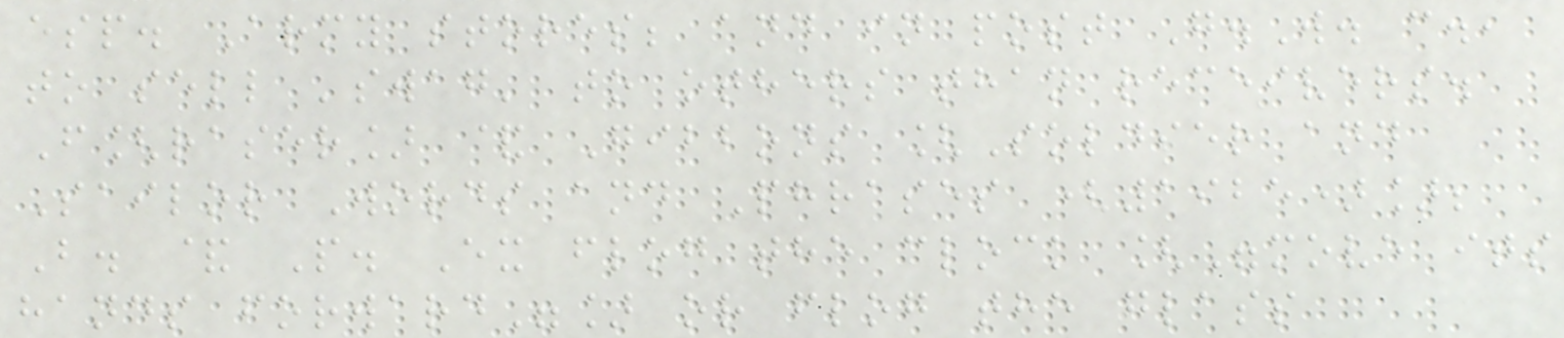esp. Army stores; and in post G.W. c.,
to sell 'swag' to others than receivers.
F[raser] & Gibbons [Soldier and
Sailor Words and Phrases (1925)];
B. & P. Ex flog the clock ["move its
hands forward"] or flog the glass
